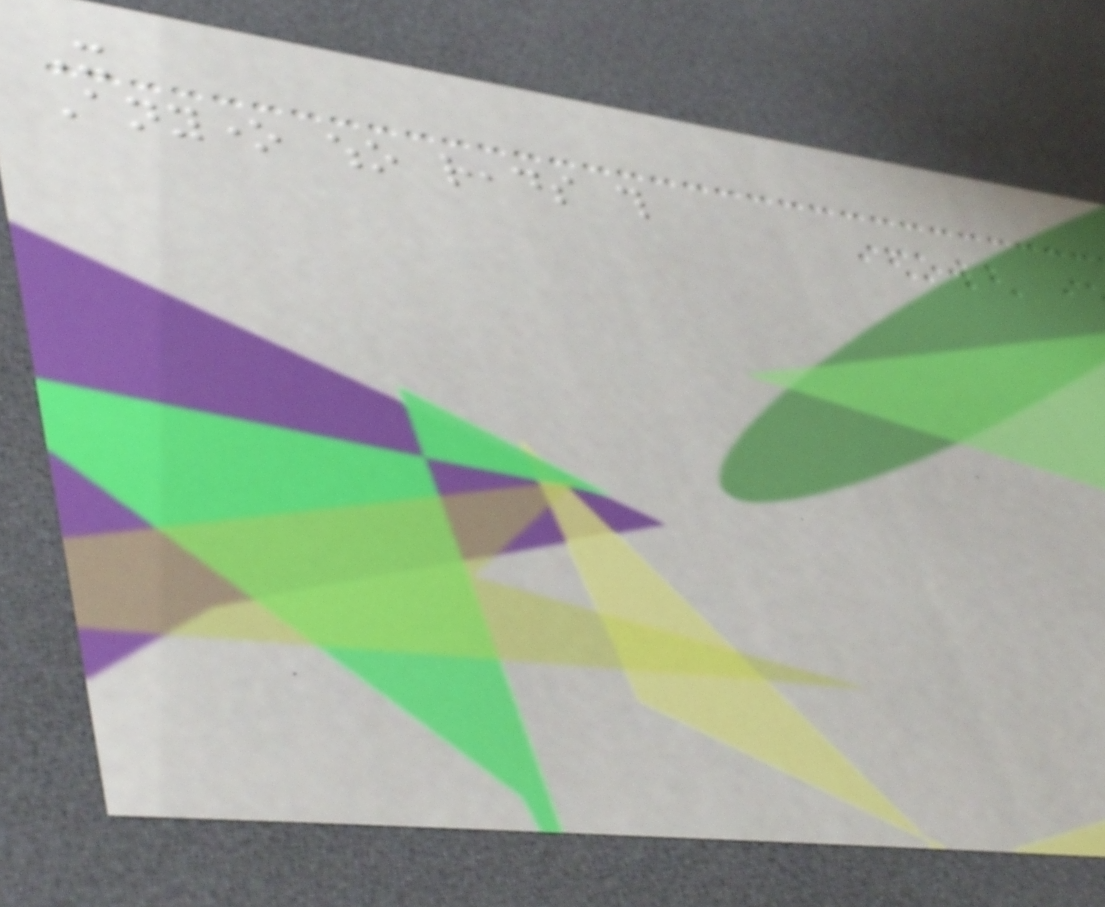It
Anyone who reads this
